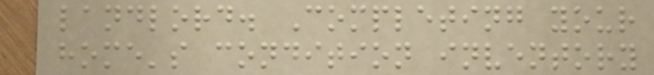landlord. Completing your
home's condition inventory
